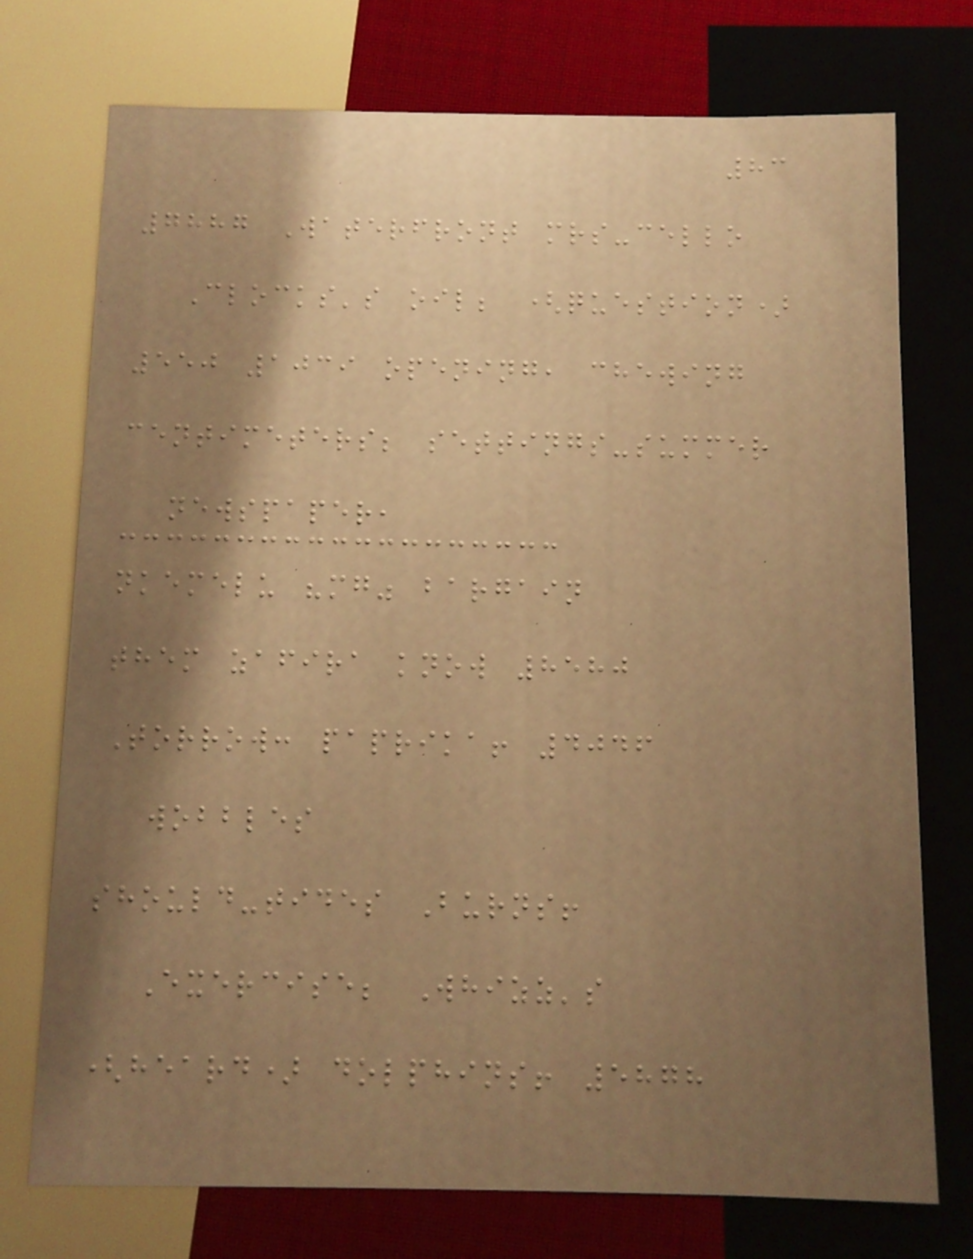83
7887 Waterfront mrs-cello
Clocks's oil; (question)
550 1039 opening, chewing
centimeters; settings-summer
newspaper,
nkemelu "mg" bargain
them zafira know 8580
Torrow: paprika! 4046
wobbles
should-tides Burns!
Exercise; Whizz's
(heard) dolphins! 5878
